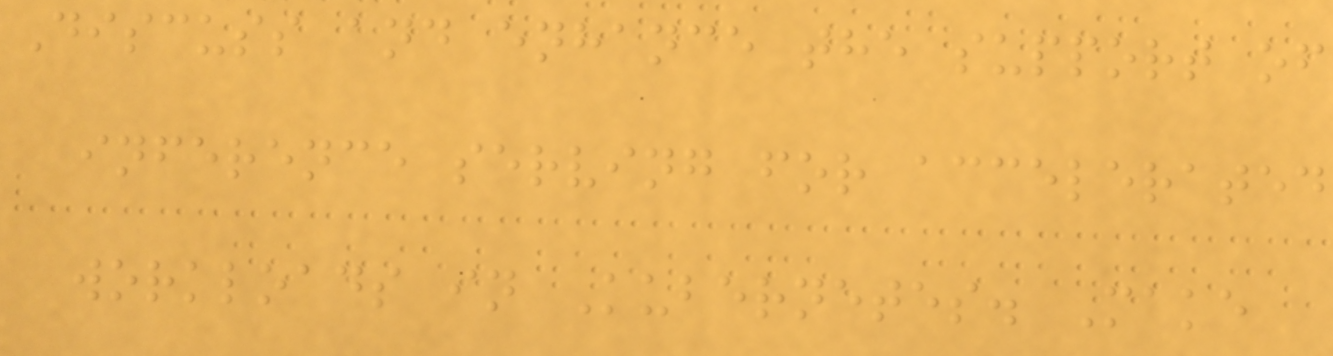Discuss and enhance the support of
inference serving for accelerated
workloads in Kubernetes. Make
